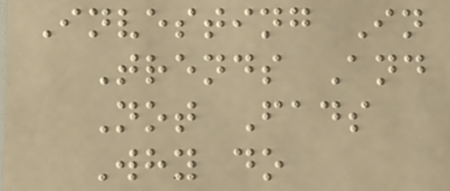Investing In
Trends And
Not Fads
Why do
